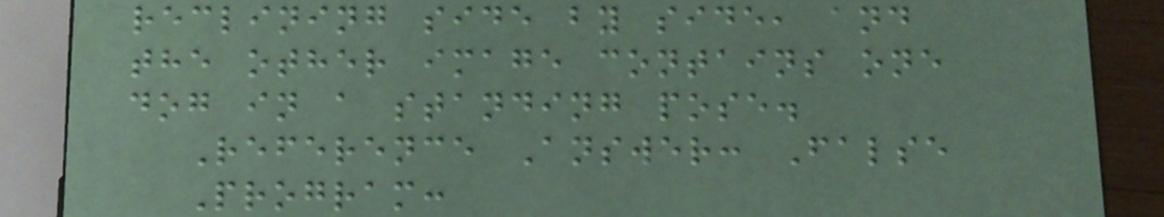reclining side by side, and
the other image contains one
dog in a standing pose.
Reference Answer: False
Program:
